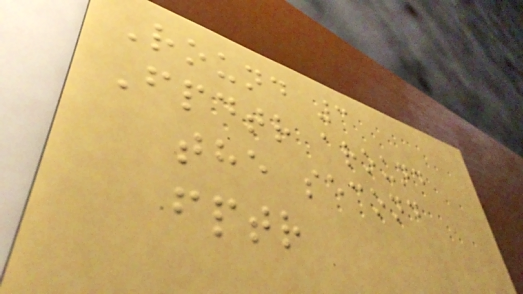Round 3
Fpdtr around
the second
fptr
